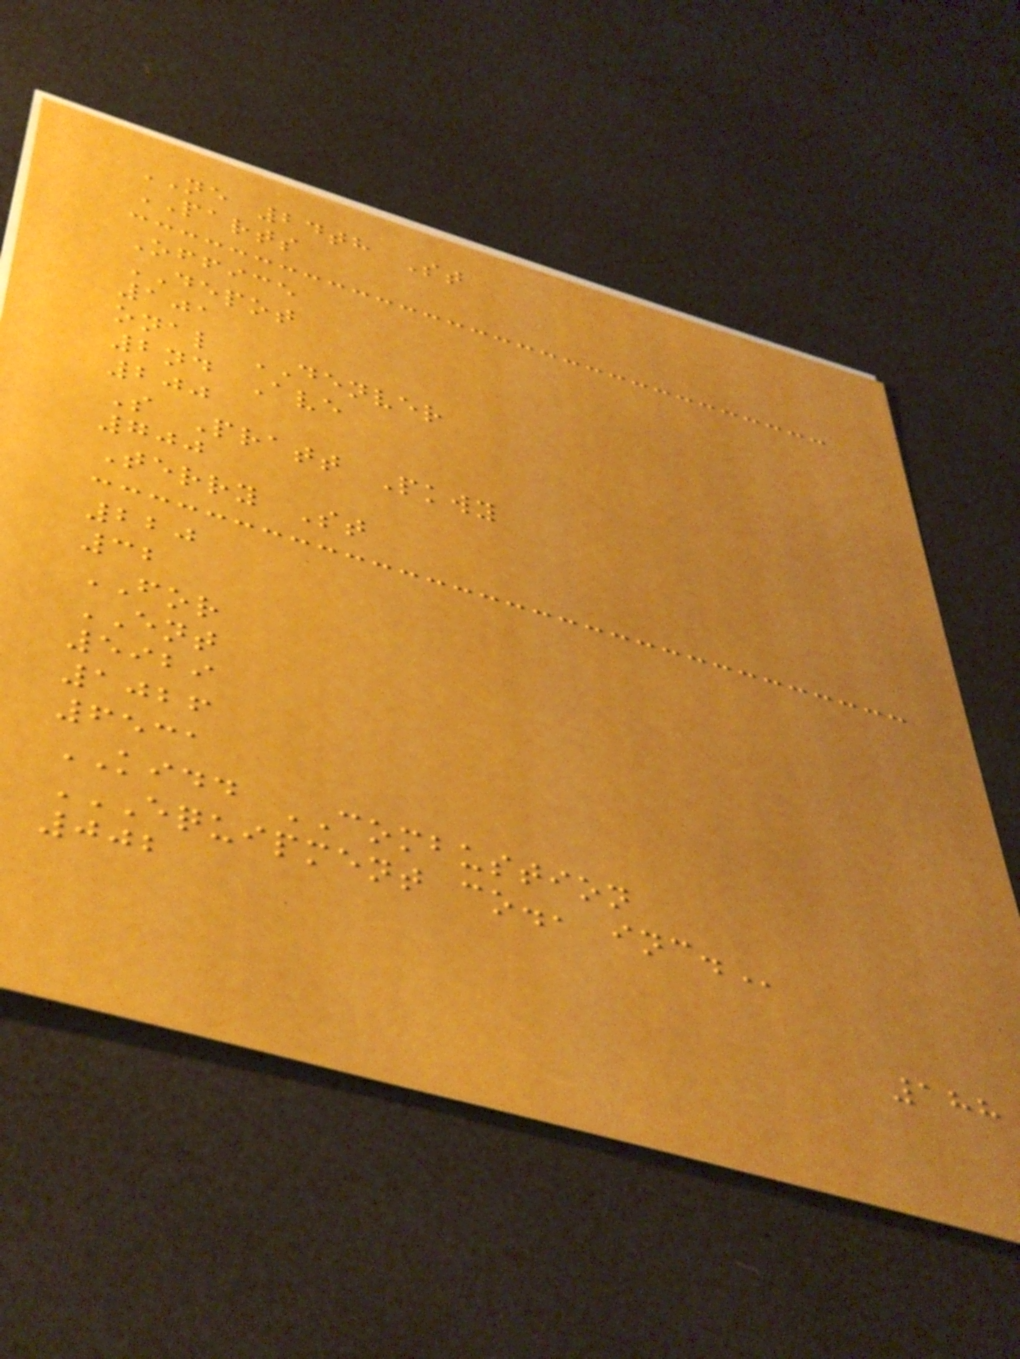NE 24th St
PARTS
Office
DEPOT
101
onal DENVER
2nd Ave
200
S Pratt Pkwy
700
Terry St
220
32
FOR
ENT
5929
1026
6531
KIDD COMBUSTION
EQUIPMENT CO., INC.
002
188
